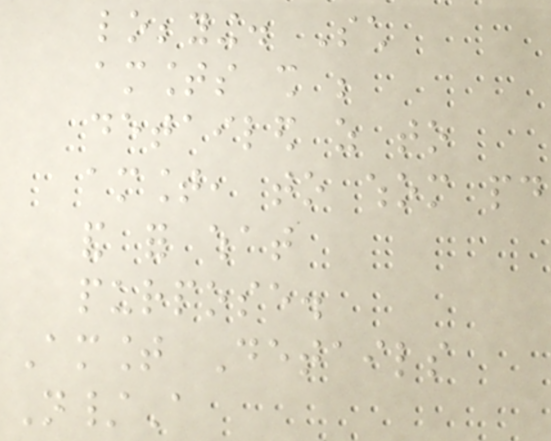lobbying. Such
amounts shall be
detailed as to
amount, to whom paid
and for what
purpose.
Amount Details
N/A
